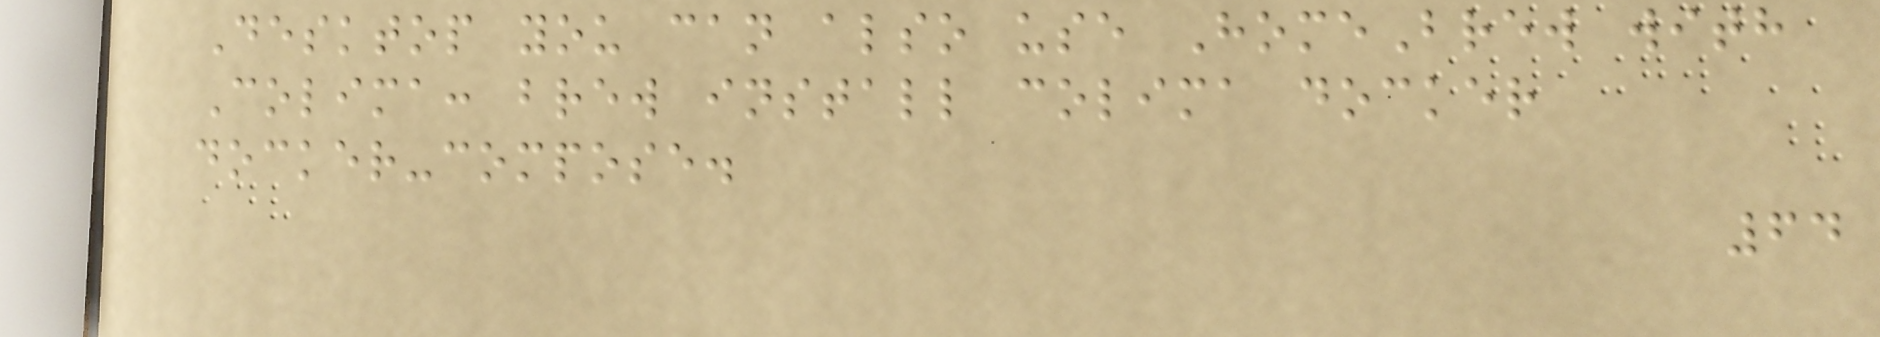Desktop you can also use HomeBrew with
Colima: brew install colima docker
docker-compose.
64
